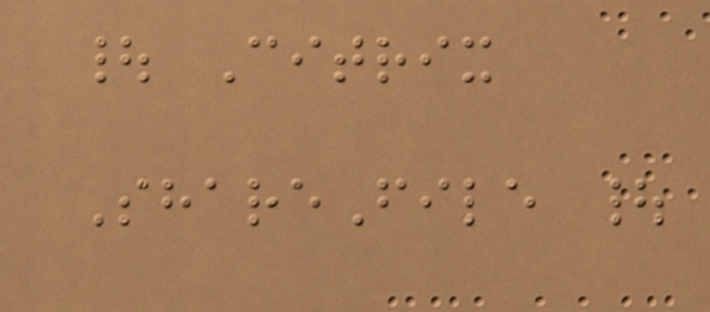| Citrix
ShareFile |
